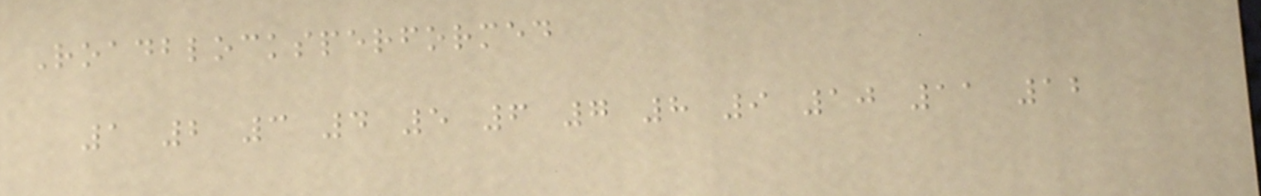Roadblocksperformed
1 2 3 4 5 6 7 8 9 10 11 12
